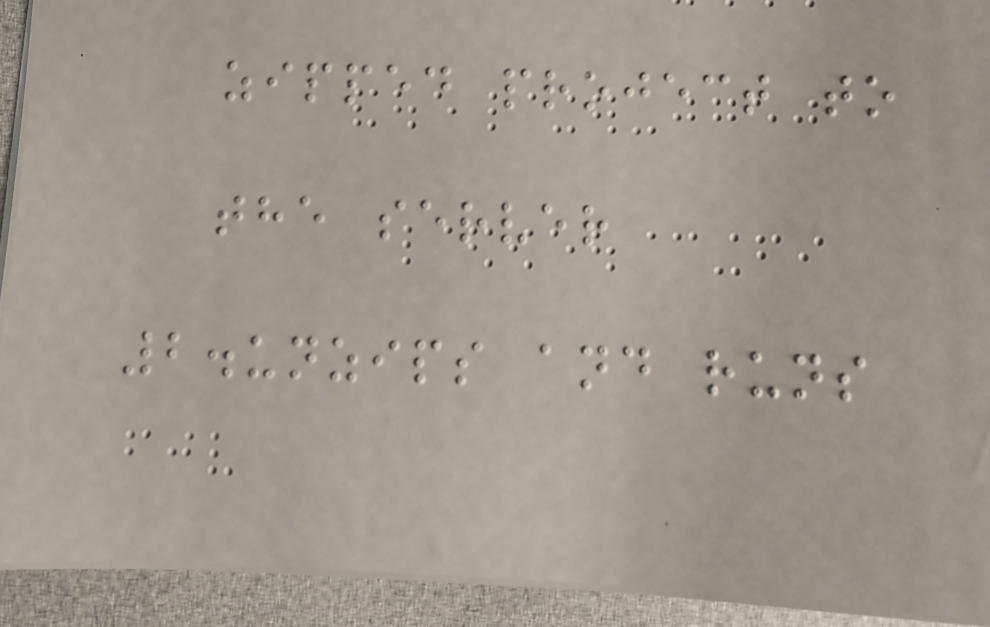zipped project to
the server
2.unzips and runs
